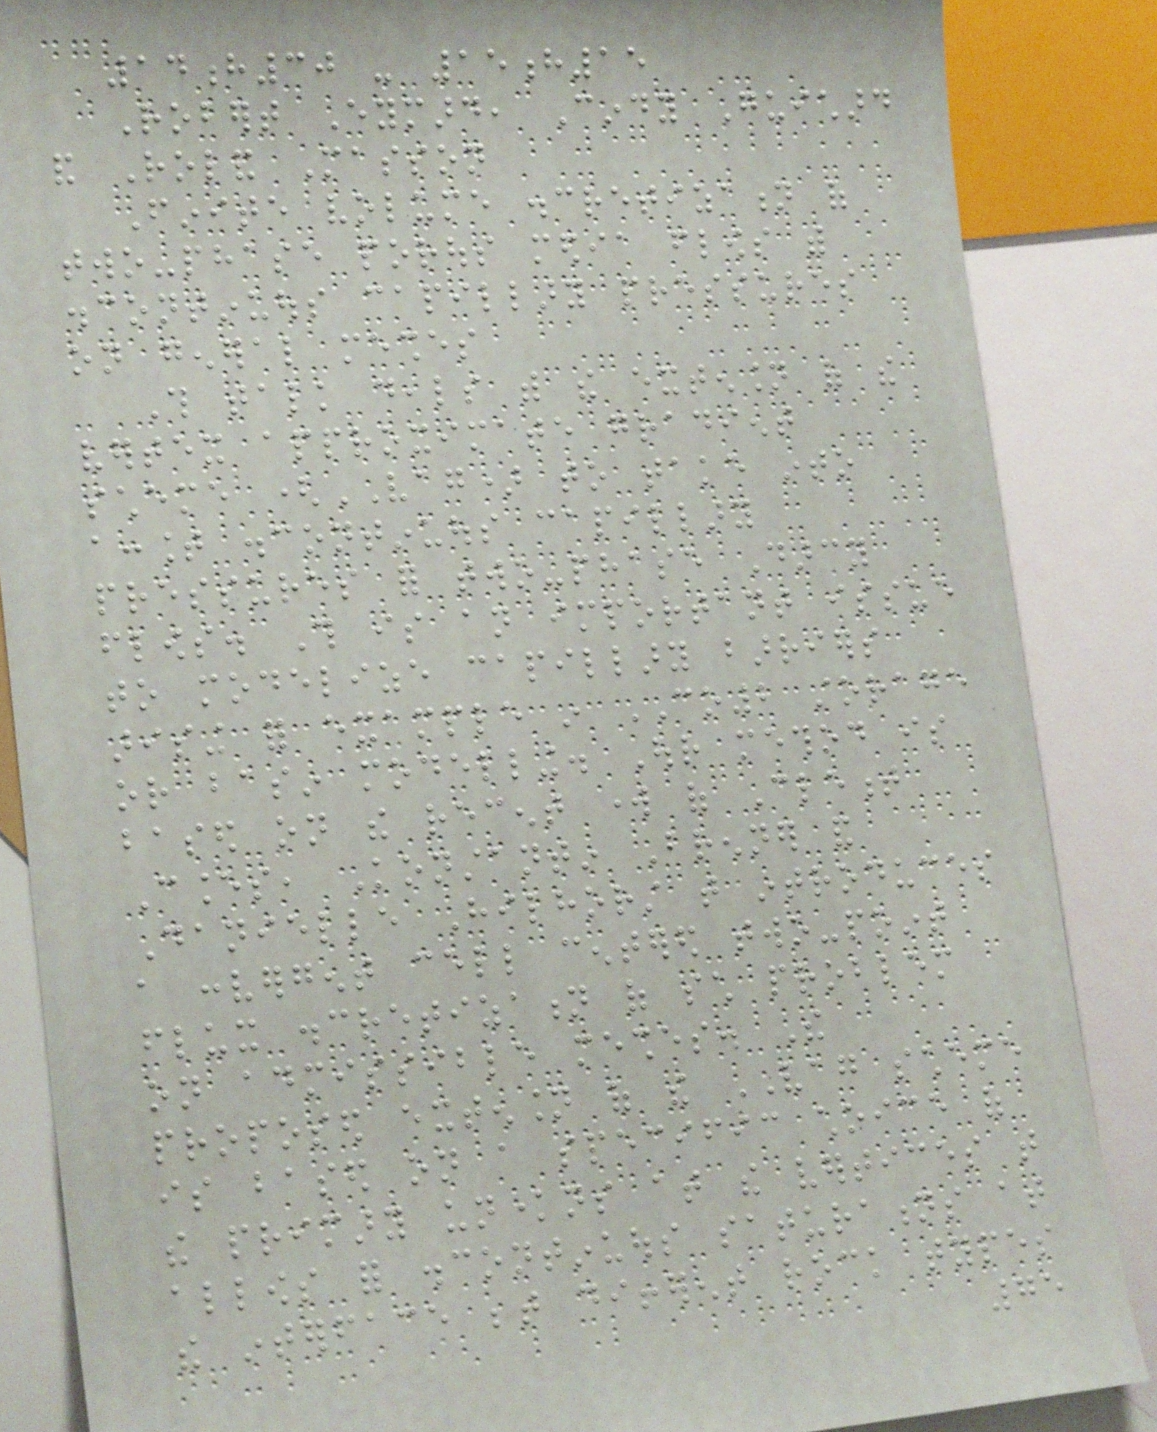14h30 - 15h15
Robert Eymard, Cindy Guichard
and Roland Masson
Finite volume discretization of
two-phase porous media flows with
discontinuous capillary pressures
on general meshes
This talk deals with the extension of the
vertex approximate gradient
scheme (VAG) to take into
account discontinuous capillary
pressures for two-phase Darcy
flows. This is an important issue
to modelize capillary barriers
arising for example in CO2 storage
or basin modelling. Our method is
based on the recent work of Clement
Cances, Konstantin Brenner and
Danielle Hilhorst that introduces
a convergent cell centered two-point
flux discretization of such problem
on admissible meshes. The
proposed extension of the VAG scheme
is based on a specific choice of
the primary unknowns at the vertices that
allows for discontinuous saturations at
the interface between different rock types
75
